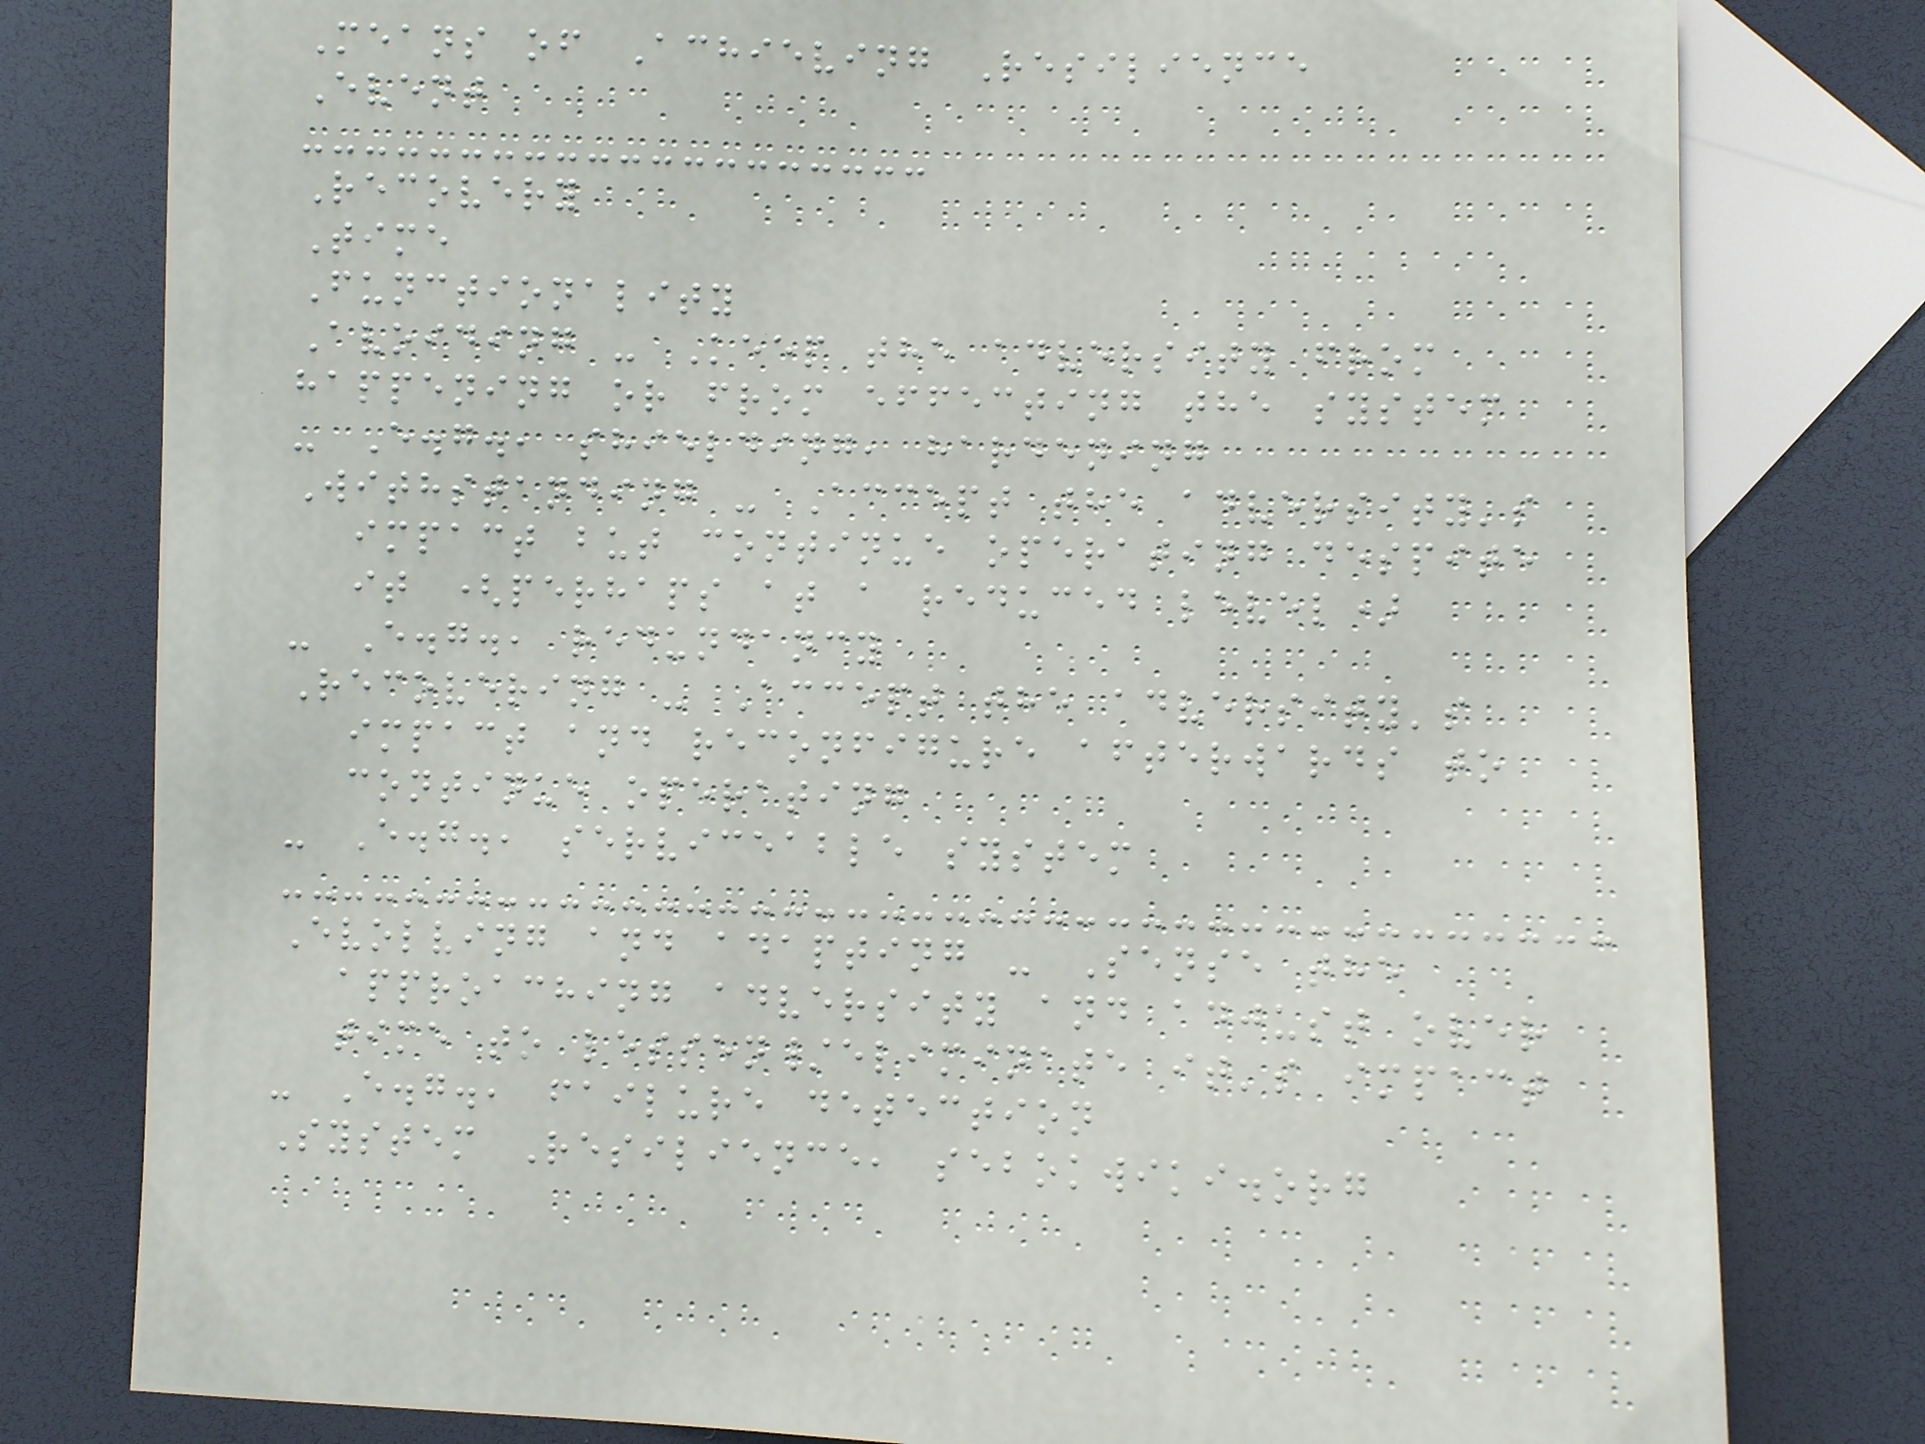Means of Achieving Resilience
Event
Recovery
Time
Functionality
Avoiding - Keep the adversity from
happening or from effecting the system
- E.g., shielding, hardening
Withstanding - Accept the adversity's
impact but continue operating despite
it (perhaps at a reduced level)
- E.g., redundancy
Recovering - Accept the adversity's
impact and reconfigure afterwards to
continue operating
- E.g., serviceable system
Evolving and adapting - Sense the
approaching adversity and adjust over
time to lessen/eliminate it's impact
- E.g., failure detection
System Resilience, sebokwiki.org
